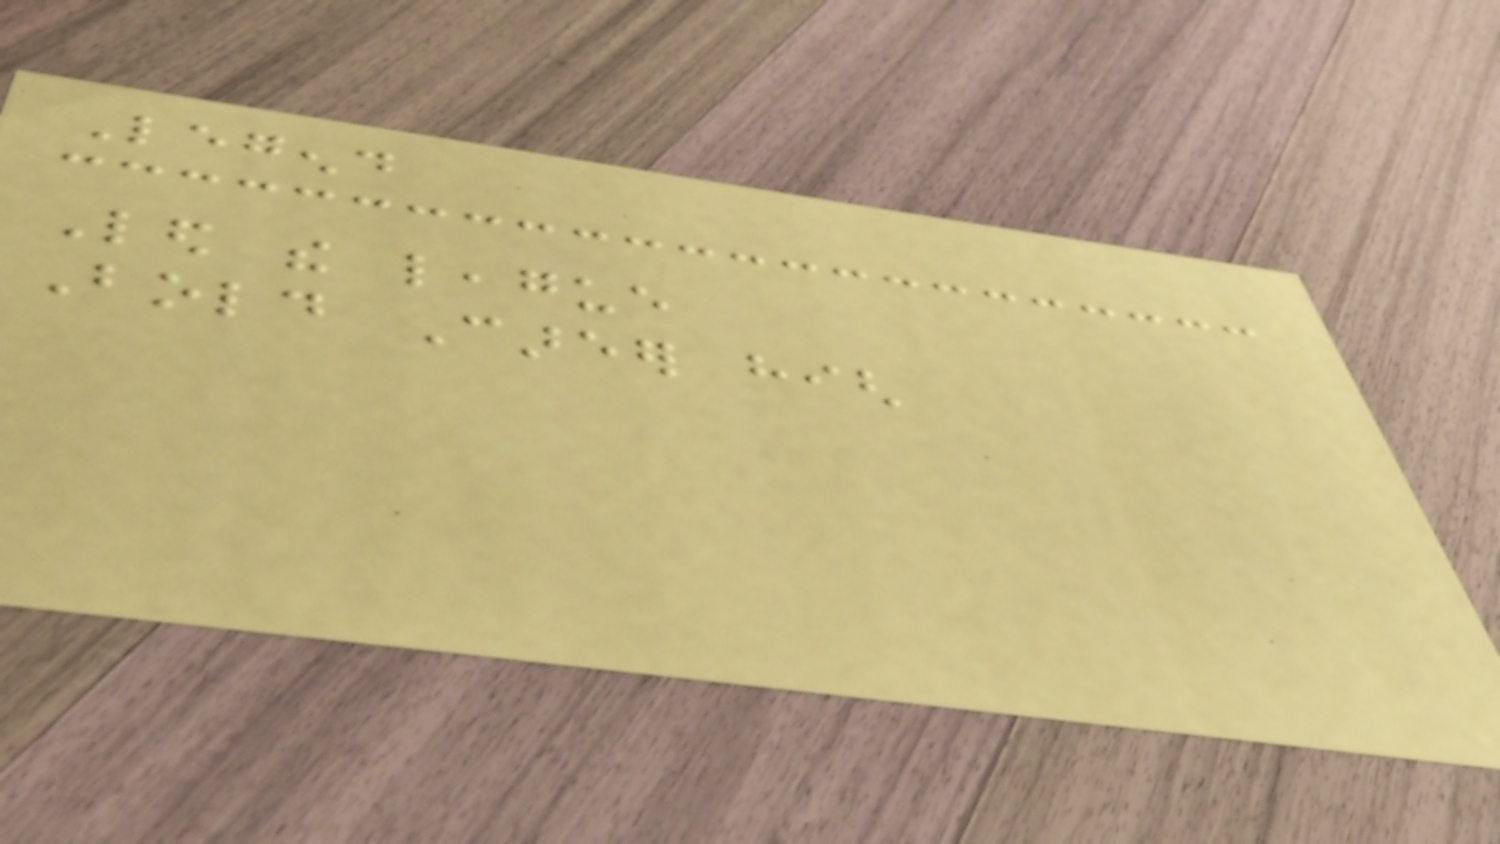Legend
Led the league
Bold Career high
